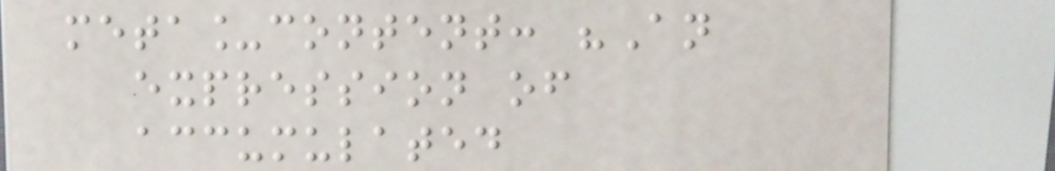meta_content: "An
expression of
accumulated
